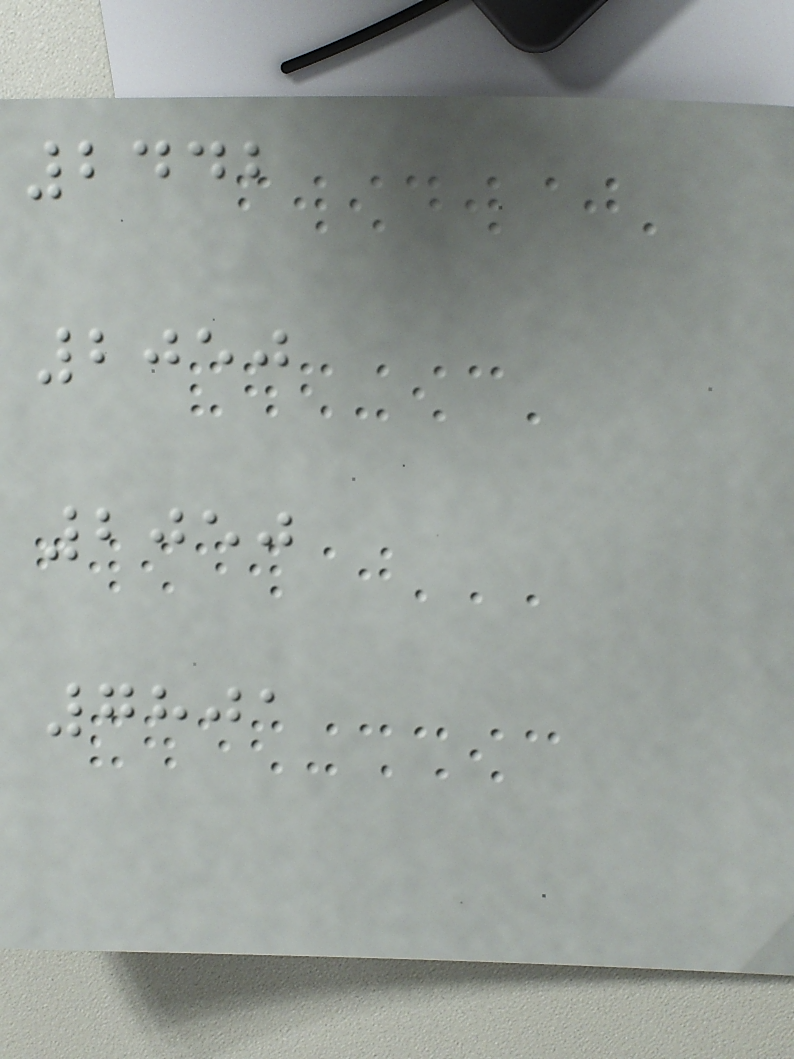2442
2050
2050
7801
